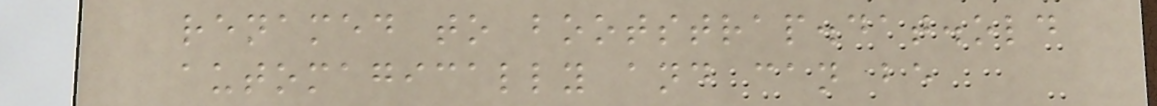renamed to bootstrap.dat.old
automagically and can be
